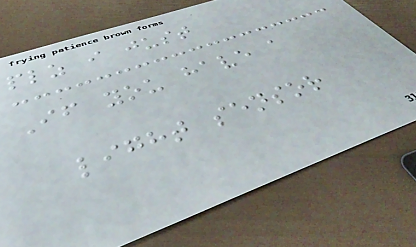plz i just
If you have a
light sensor
